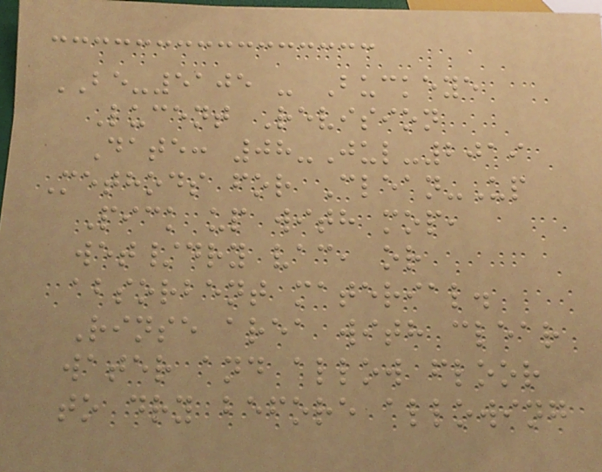BE-5105 - Buckeye
Lucent Revision
Date: 08-Jul-2019
Methods for Clean-Up
Pick up with mop,
wet/dry vac, or
absorbent material.
Rinse area with clear
water and allow floor
to dry before allowing
